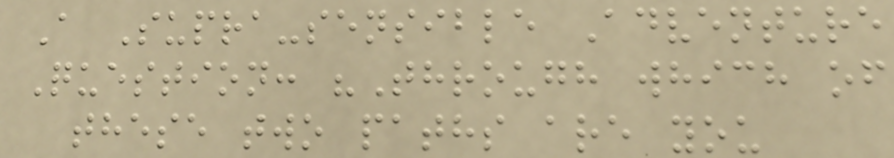A Supra-sensible Adventure
Question: "Through which of
these two paths are you
